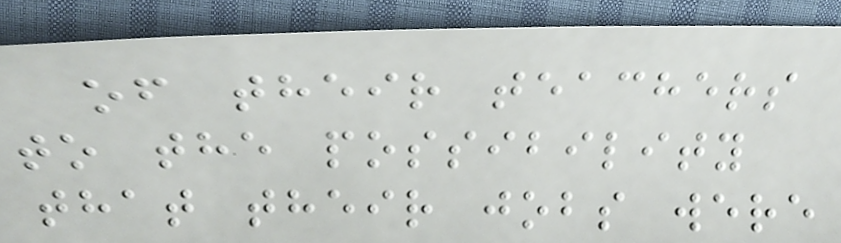of their teachers
to the possibility
that their jobs were
